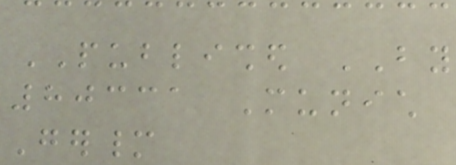PUBLISHED BY
80331 Munich
Germany
